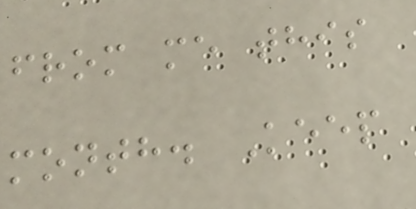from me this
month. Keep
